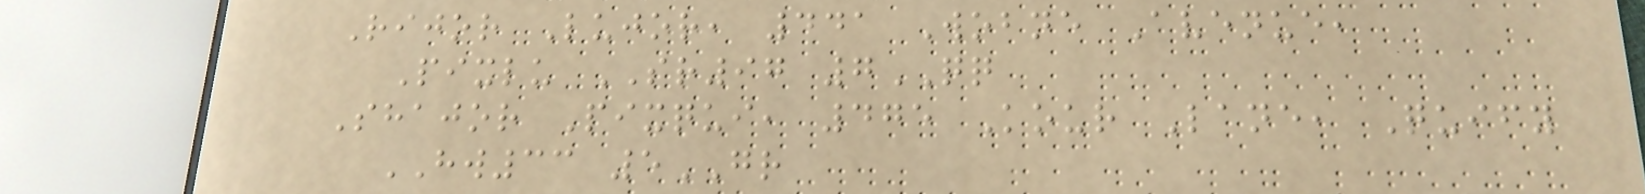Rijor Lujor, 441 Wobne Avenue,
Pixlu SR97 7QQ
Shajor Pixqui, 475 Kour Lane, Quify
HW33 5GR
